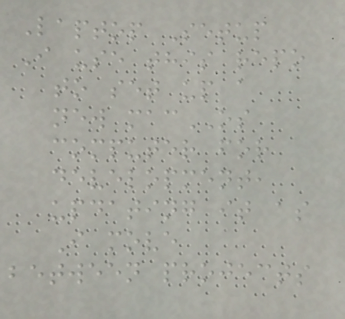Laptop Setup
I use this repo
to set up a
new macOS
computer for
development,
updating it as
I move
between projects
